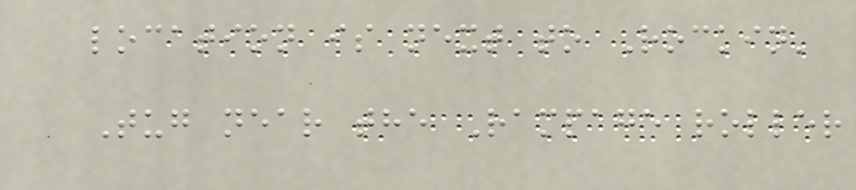location is next to Rockin'
Tug near the Rampage roller
